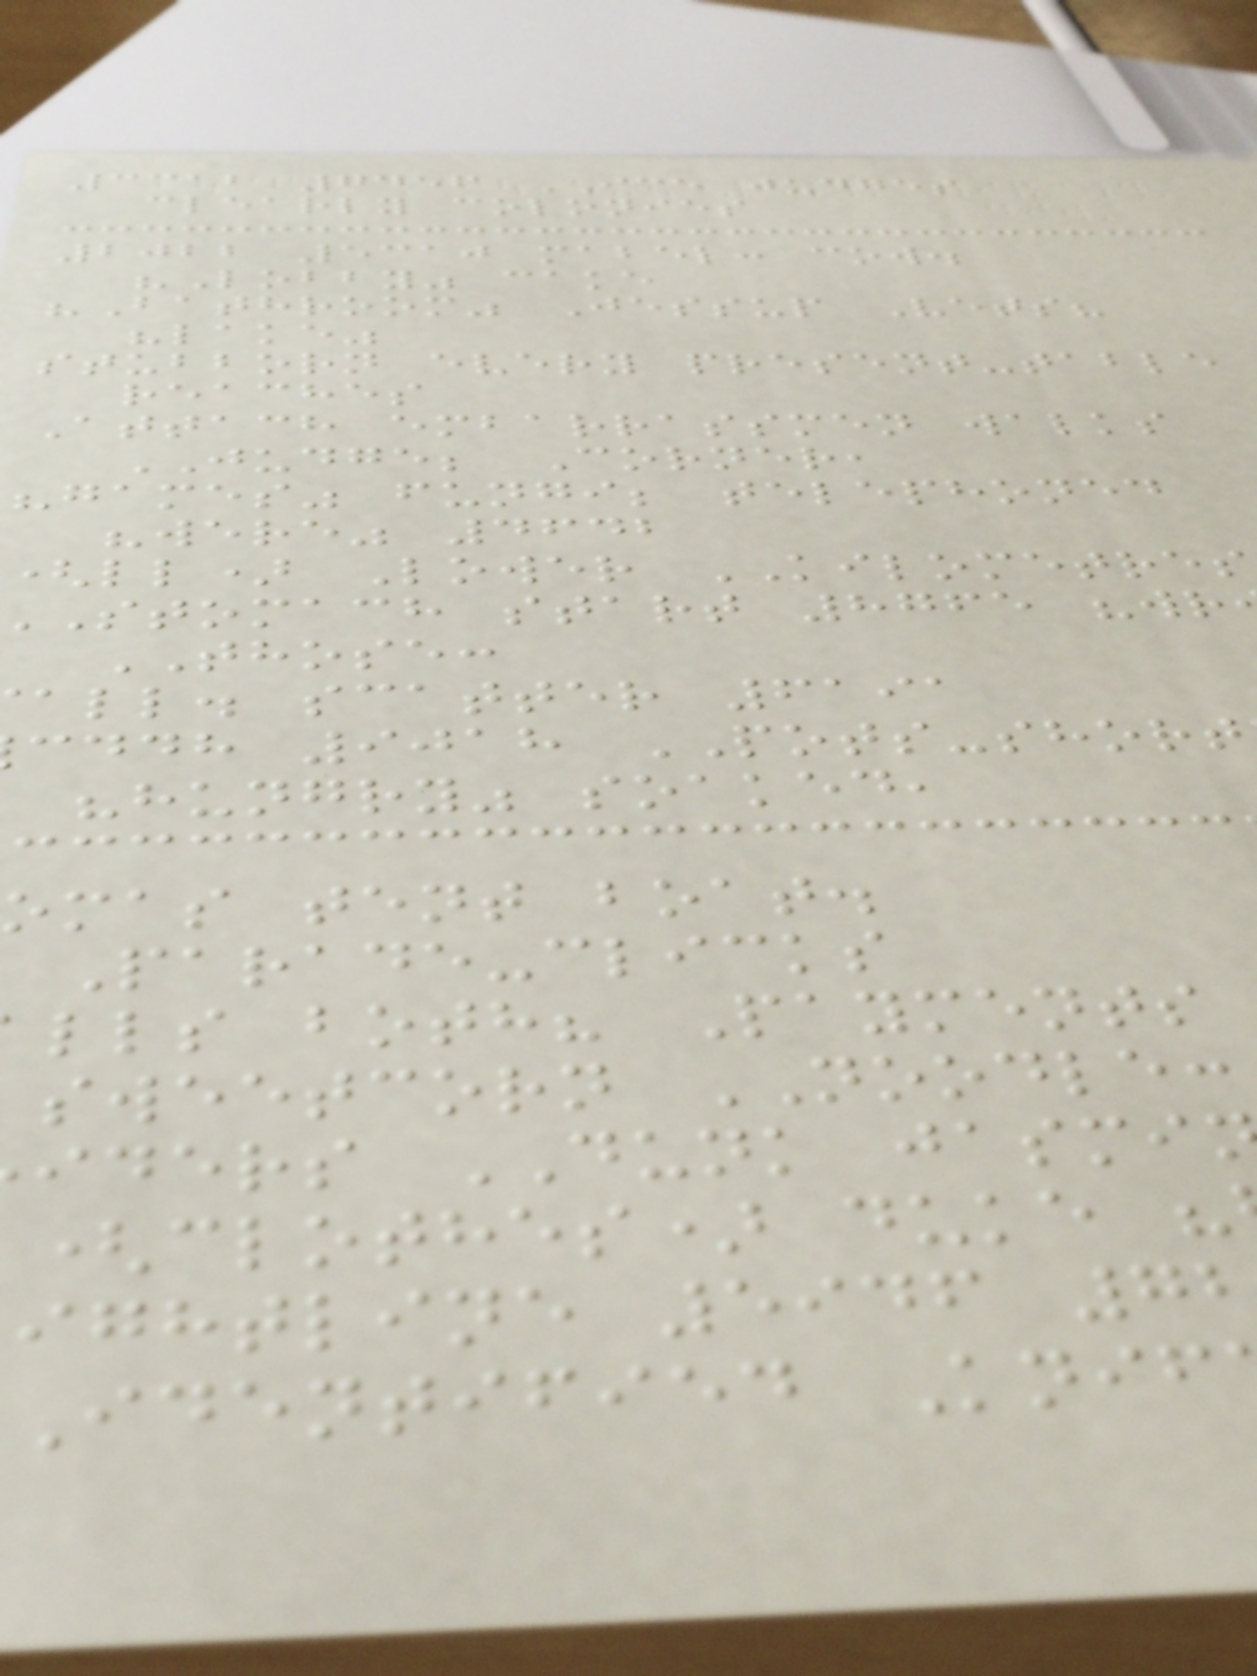3312 7456 ICE judges
clearly colonies
2022 5310 mabel: cow.
"Lobby" cake
"Bathroom" Jessup Vets?
"lake"
stubborn every present-table
reaches
Attach embarrassmen walks
JUDGE; Corner,
"games" fungi; telephoned
"were" 4642
ll) Lower KILOMETRES
stomach start 8765 "wr
THOSE:
all. scatter 6191
cddh 9018 POTS-short
"hungry" soaked,
omas tent boat.
Parade-clicks
lls both? Payments
sweetcorn NOODLE:
iders DUNK jasmi
(clothes) duke
ightline 5946 7
Identified Knif
